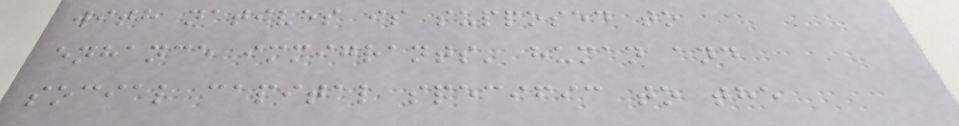with natives is supposed to
enhance immigrants' human and
social capital specific to the
